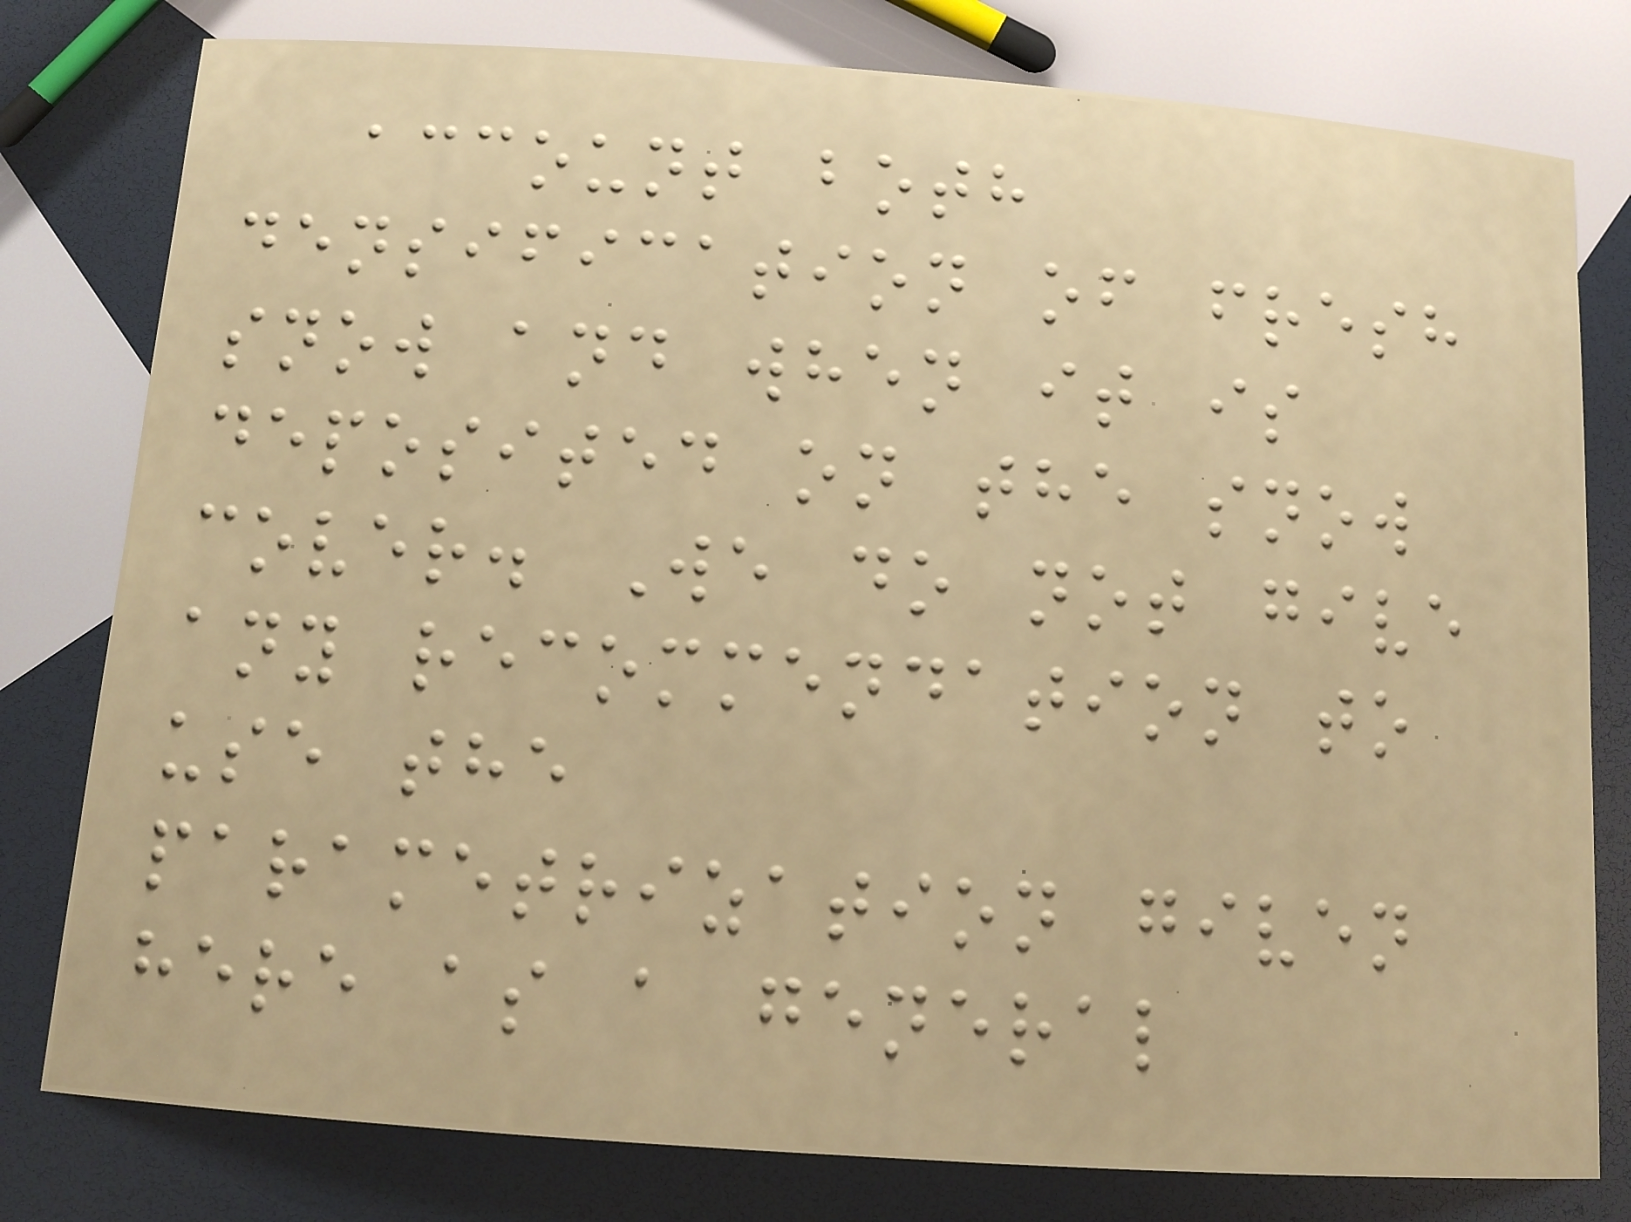account both
densification of fresh
snow and when it is
deposited on the snow
cover. We do not give
any recommendation to
use the
parametrization given
here as a general
